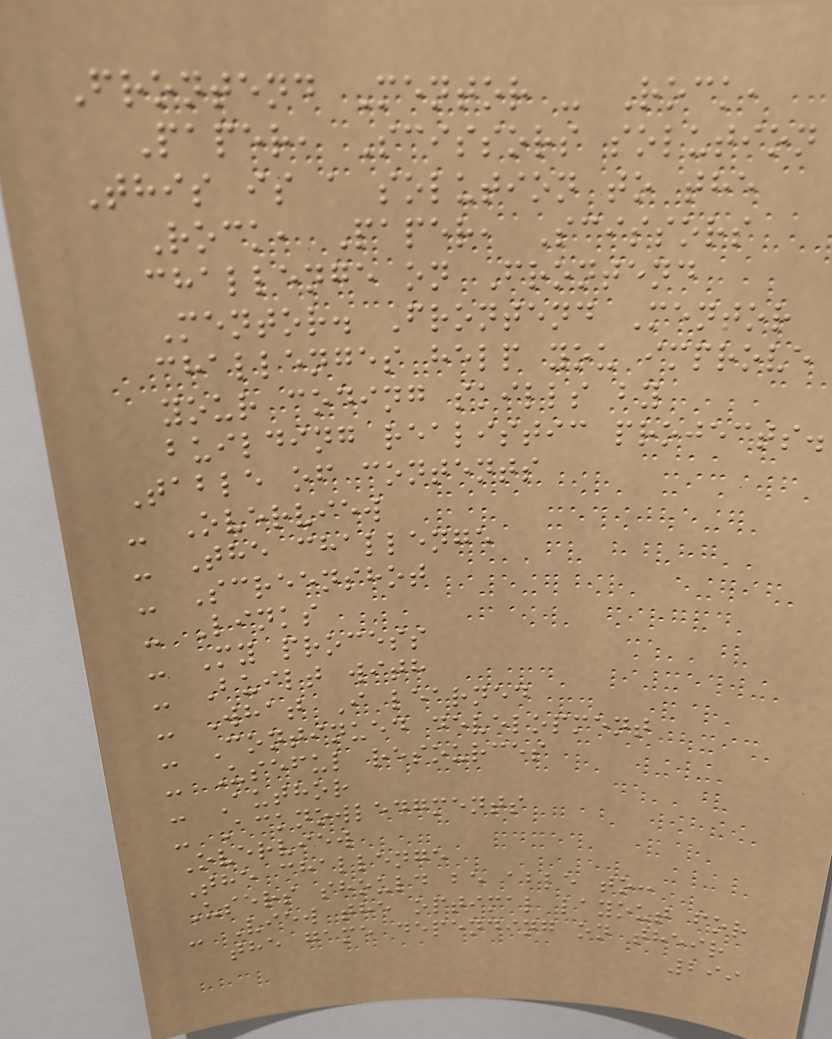Frontend Mentor - Rock,
Paper, Scissors solution
This is a solution to the
Rock, Paper, Scissors
challenge on Frontend
Mentor. Frontend Mentor
challenges help you improve
your coding skills by
building realistic projects.
Table of contents
- Overview
- The challenge
- Screenshot
- Links
- My process
- Built with
- What I learned
- Continued development
- Useful resources
- Author
- Acknowledgments
Overview
The challenge
Users should be able to:
- View the optimal layout for
the game depending on their
299
